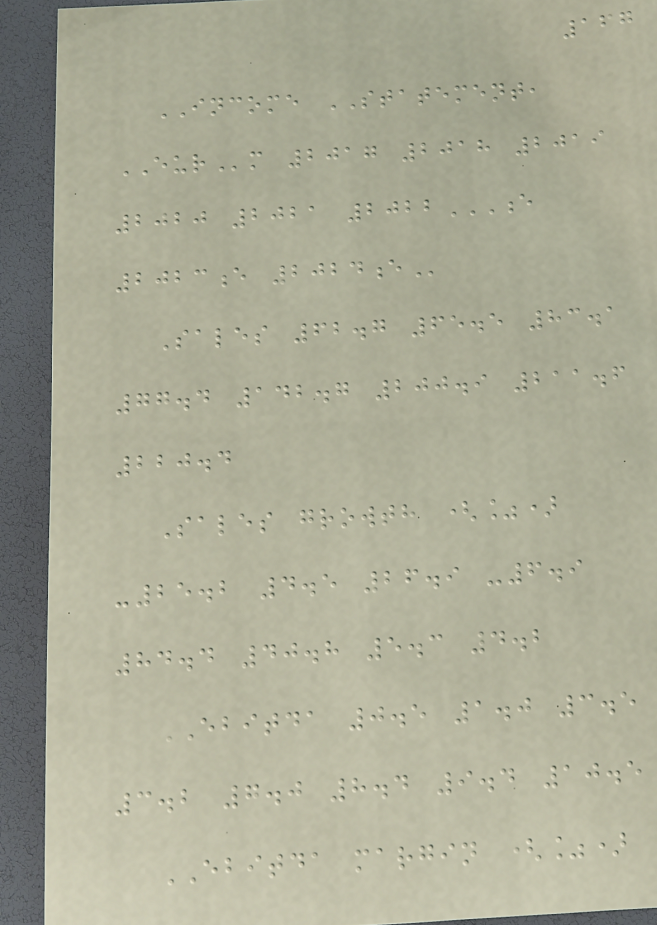167
INCOME STATEMENT,
EURm 2017 2018 2019
2020 2021 2022E
2023E 2024E
Sales 62.7 65.5 83.1
77.4 142.7 200.9 211.6
220.4
Sales growth (%)
-25.2 4.5 26.9 -6.9
84.4 40.8 5.3 4.2
EBITDA 0.5 1.0 3.5
3.2 7.0 8.4 9.4 10.5
EBITDA margin (%)
